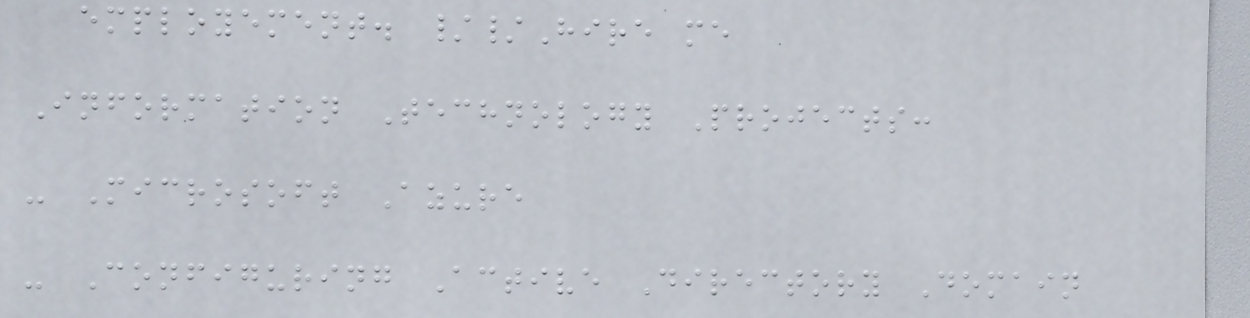employement. //Hire me
Information Technology Projects:
- Microsoft Azure
- Configuring Active Directory Domain
